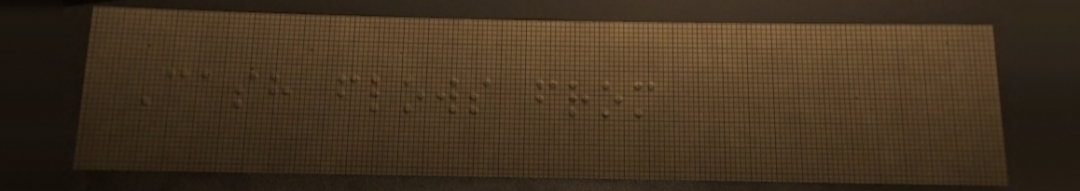Cash flows from
